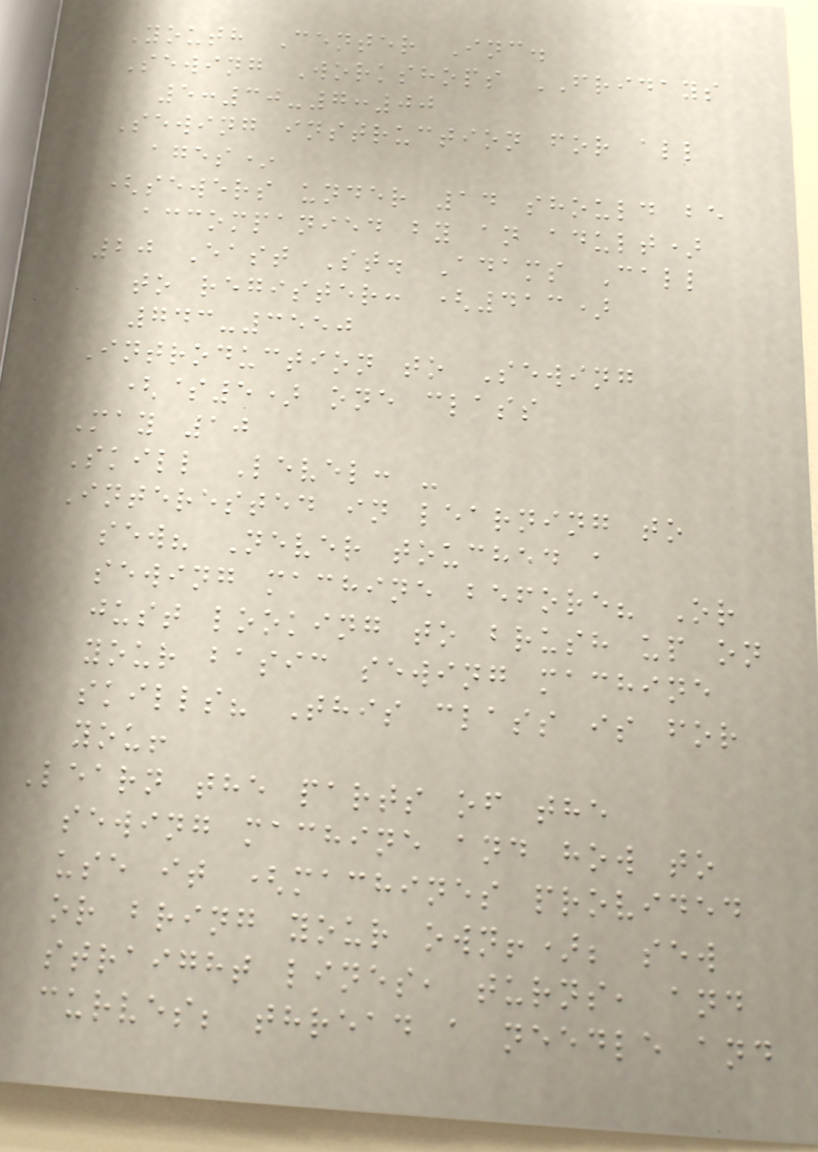Youth Center Inc.
Sewing Workshops FRIDAYS
5:30-7:00
Sewing instruction for all
ages*
(sewers under 14 should be
accompanied by an adult)
20 East St. Adams Call
to register: (413)
743-3550
Introduction to Sewing
($5) one class
May 10
Skill Level: -
Interested in learning to
sew? Never touched a
sewing machine before? Or
just looking to brush up on
your basic sewing machine
skills? This class is for
you!
Learn the parts of the
sewing machine and how to
use it (machines provided
or bring your own!); sew
straight lines, turns, and
curves; thread a needle and
